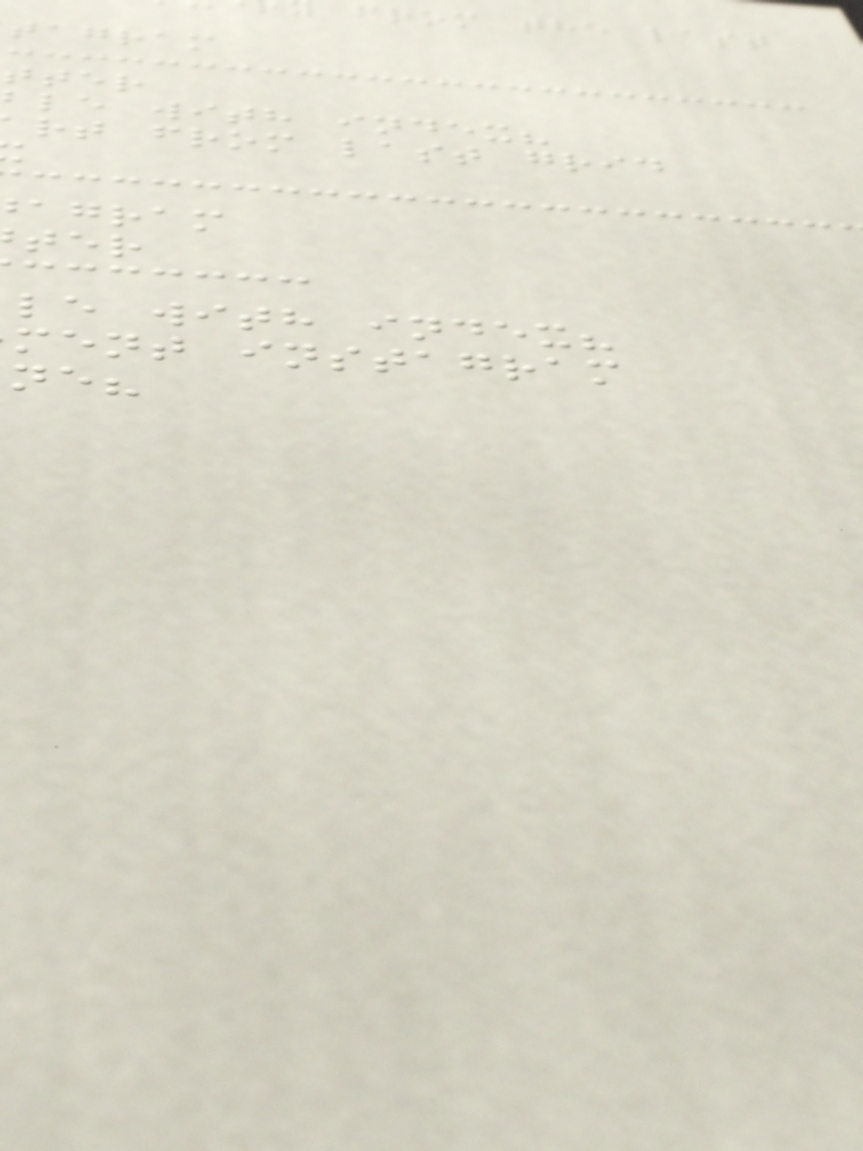from the last
tagram
tter
le with index?
rt from last grid
agram
le with index?
ment instagram
